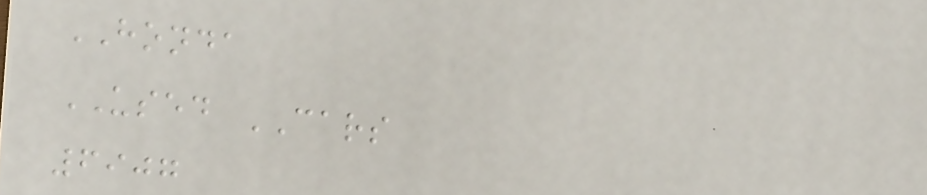HONDA
USED CARS
6907
